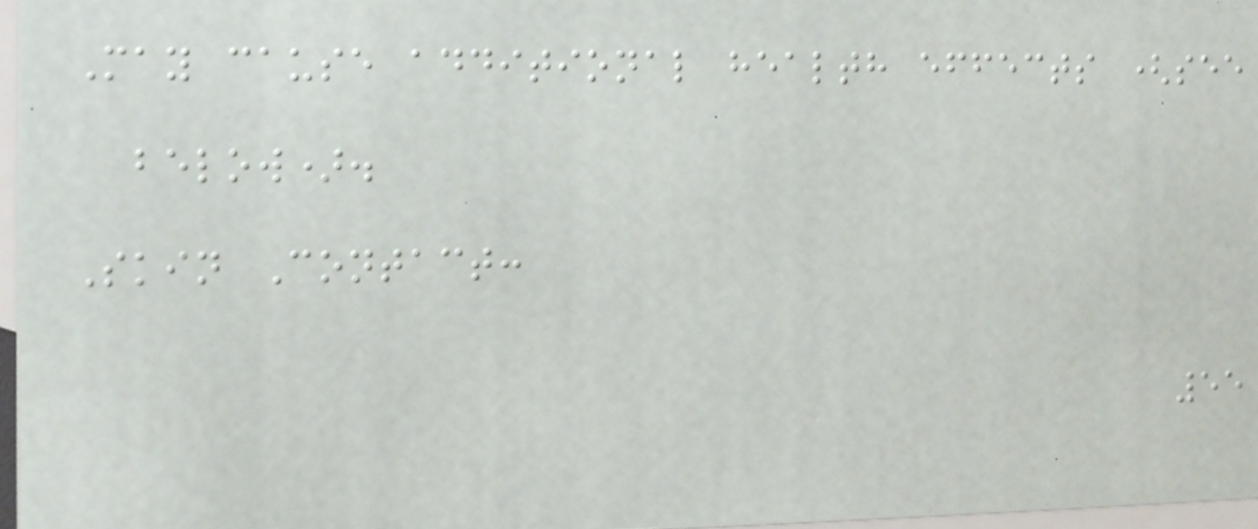May cause additional health effects (see
below).
Skin Contact:
55
